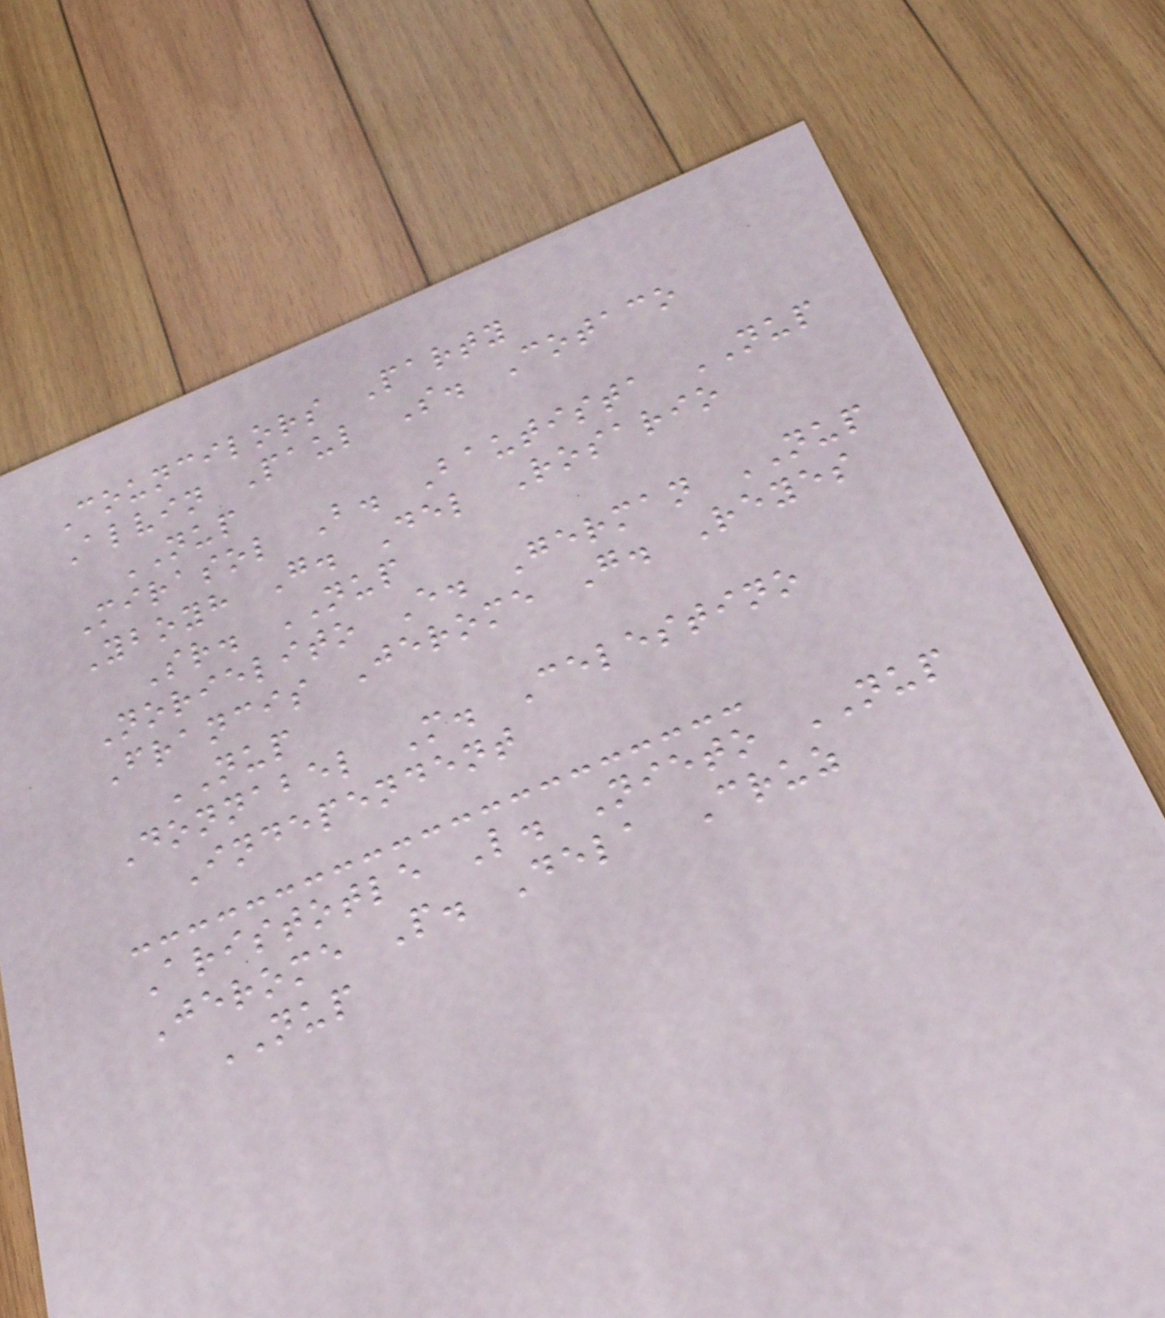Councilors Party
Alvin Paul S. Cotaco
NUP
Mirasol B. Bautista NUP
Yboyh G. Del Rosario
Sr. NUP
Norielito E. German NUP
Francis Jerome G. Reyes
NUP
Donnabel M. Celestino
Independent
Aristotle L. Nieto NUP
Jerome P. Dela Cruz
NUP
